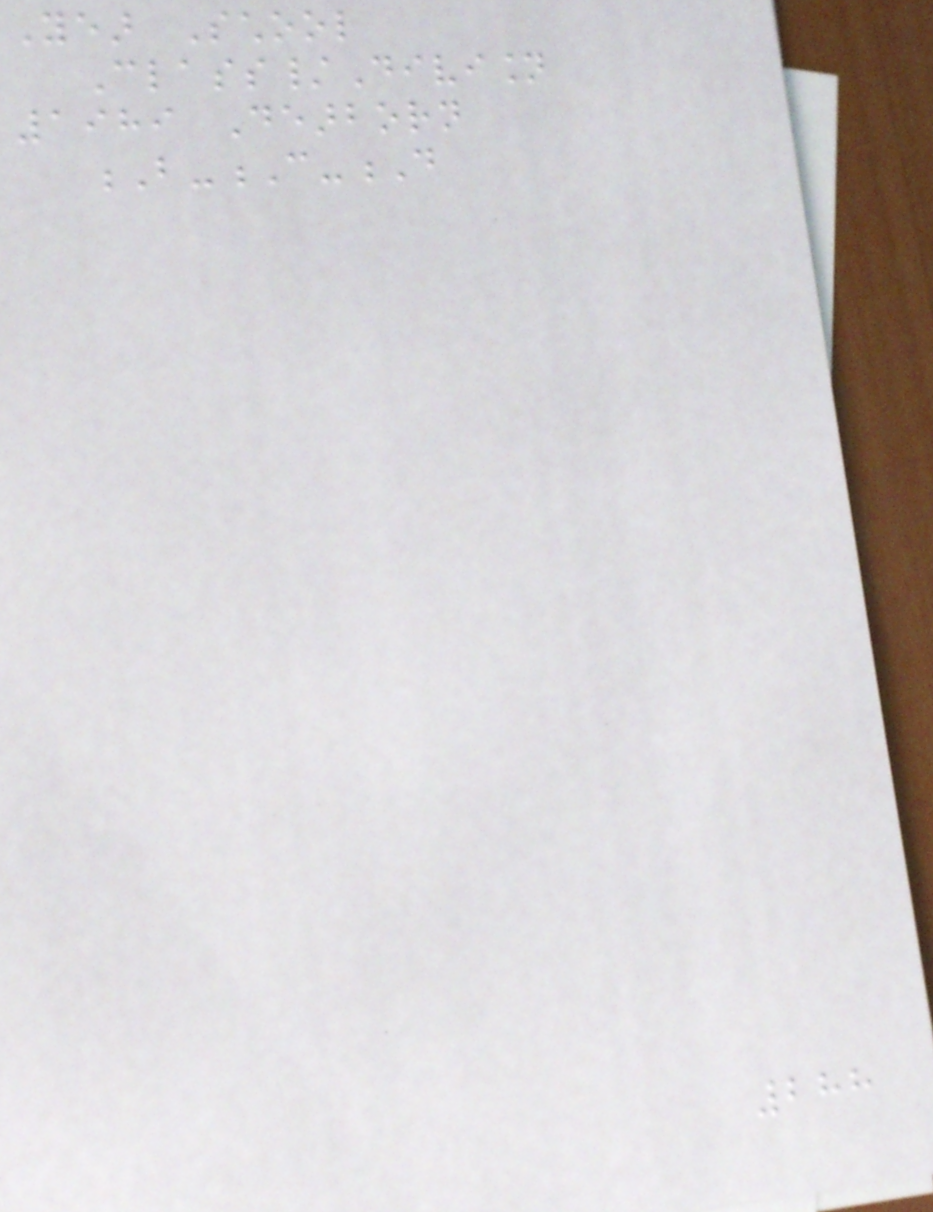Year School
Class/Division
1989 Dearborn
B-C-D
288
